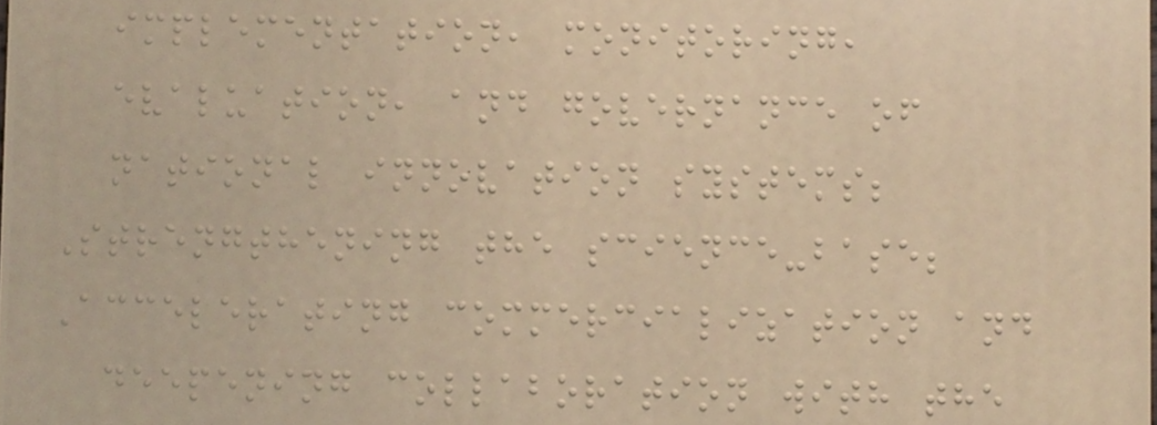implementation, monitoring,
evaluation, and governance of
national innovation systems;
Strengthening the science-base;
Accelerating commercialization and
deepening collaboration with the
